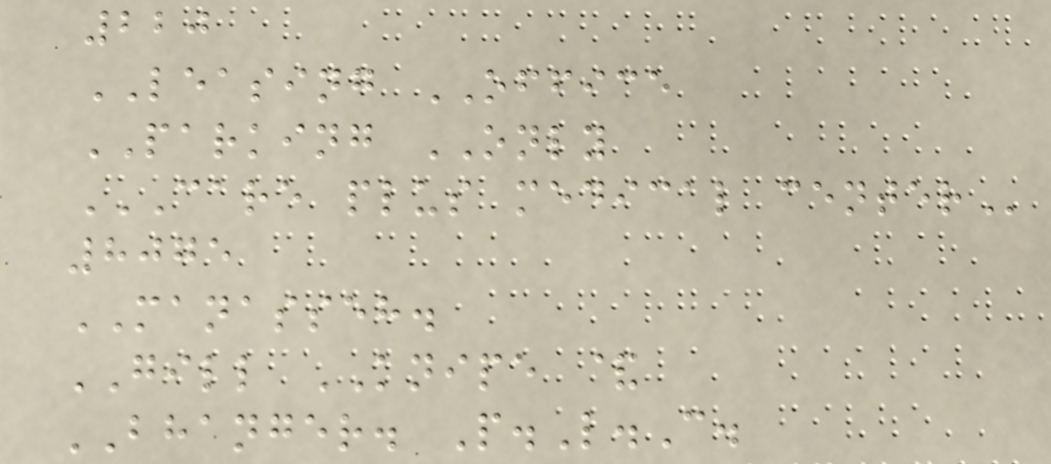220
LEASING OFFICE
PARKING ONLY
CARE PLUS MEDICAL CENTER
8075
MANASSEH.
GILL KNIPE &
BHANGER. P.L.C.
